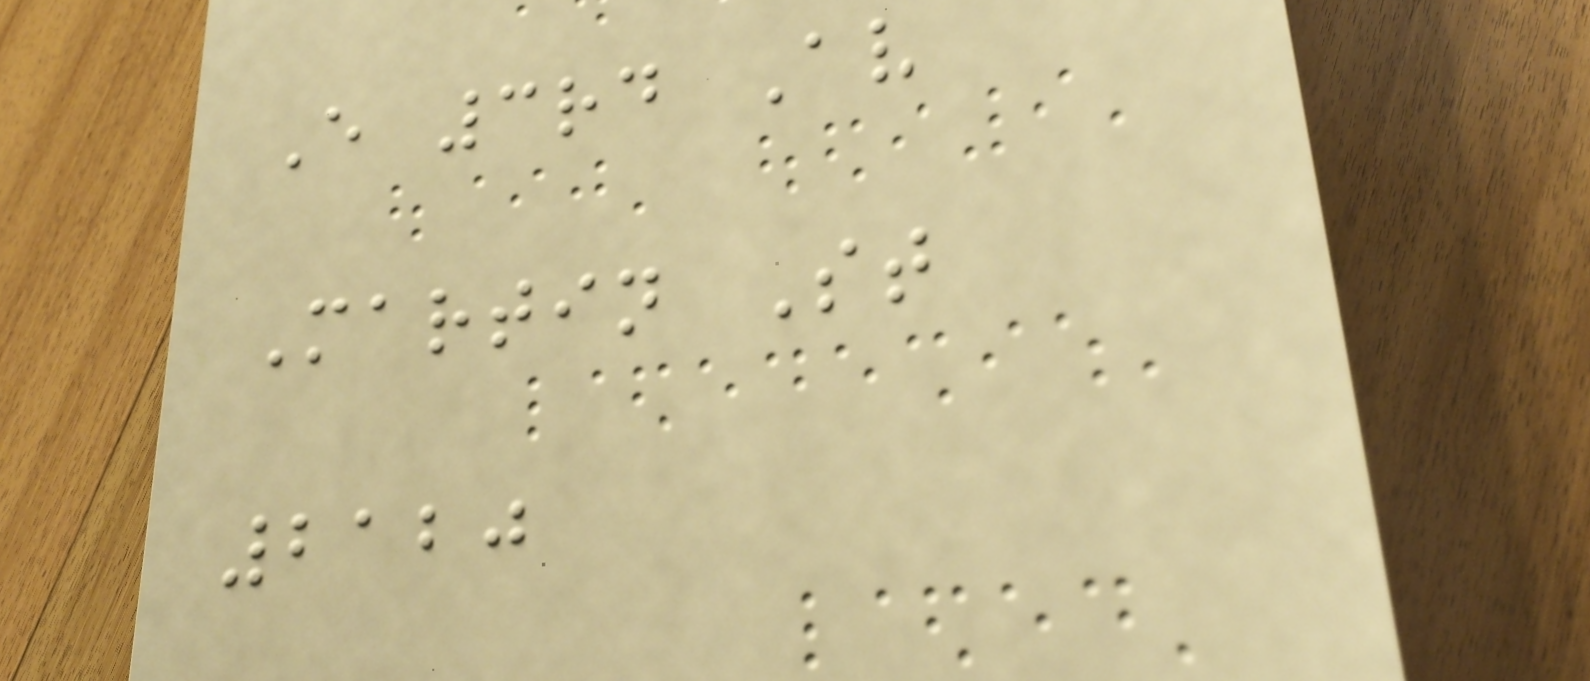E 3rd Av
Martin St
2120
